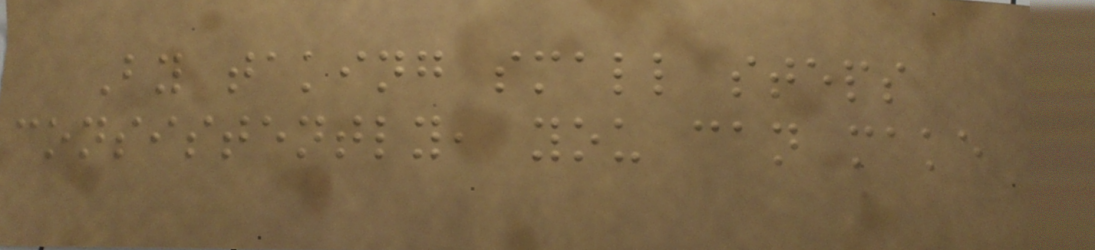By taking small steps
consistently, you can make
